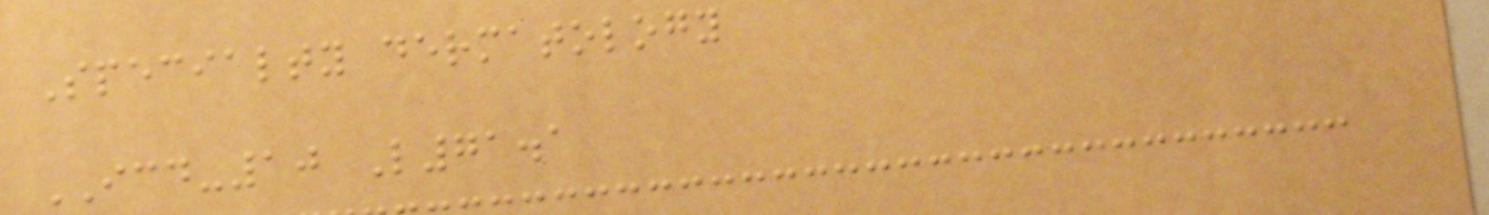Specialty dermatology
ICD-10 L71.1
